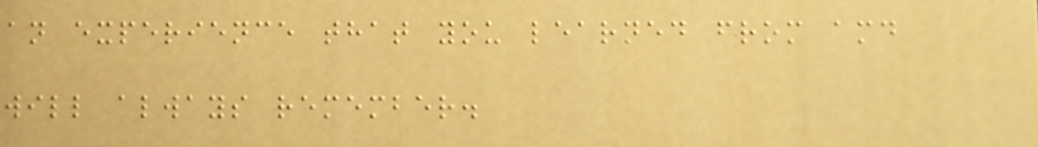an experience that you learned from amd
will always remember.
